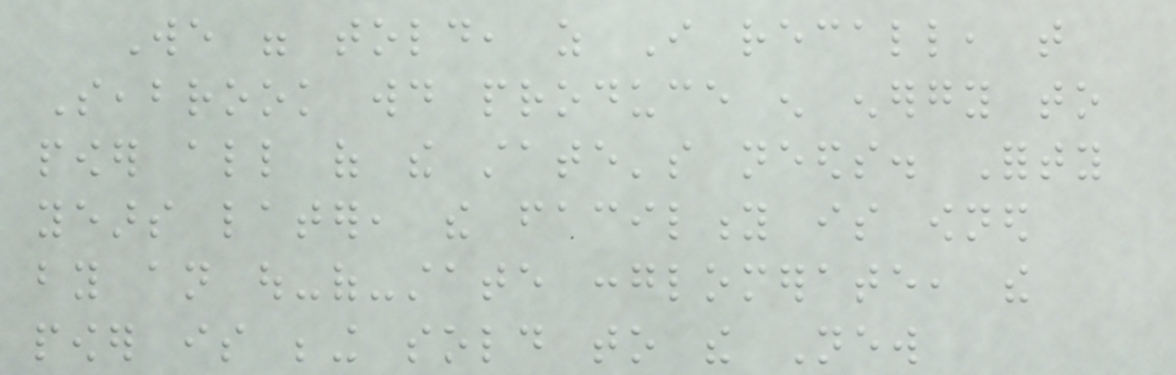We were told, as I recall, that
Seabrook would produce enough energy to
power all of the state's needs. Forty
years later, the facility is owned
by an out-of-state conglomerate, the
power is being sold to the New
